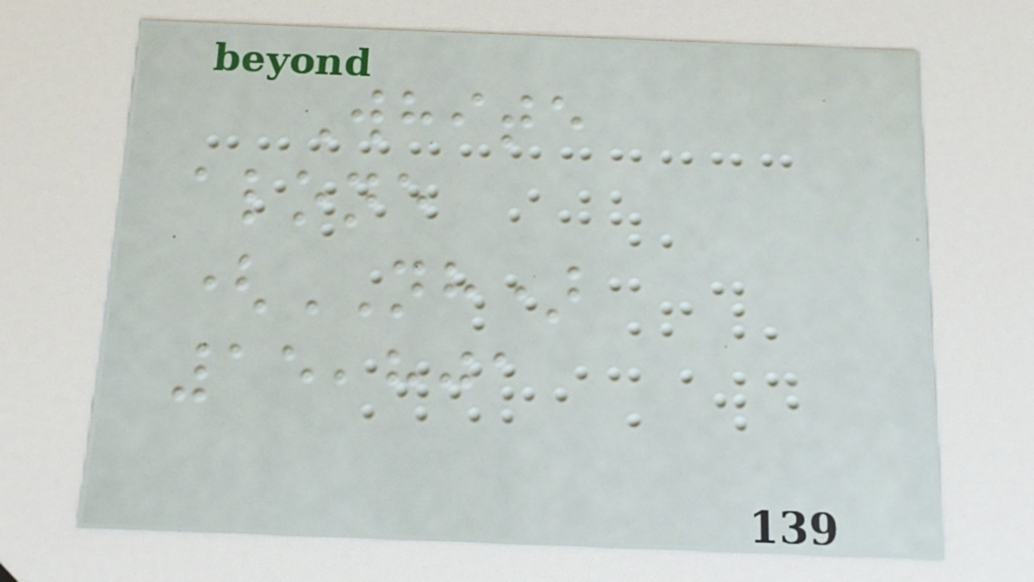White
alone
(NH)
15,801
